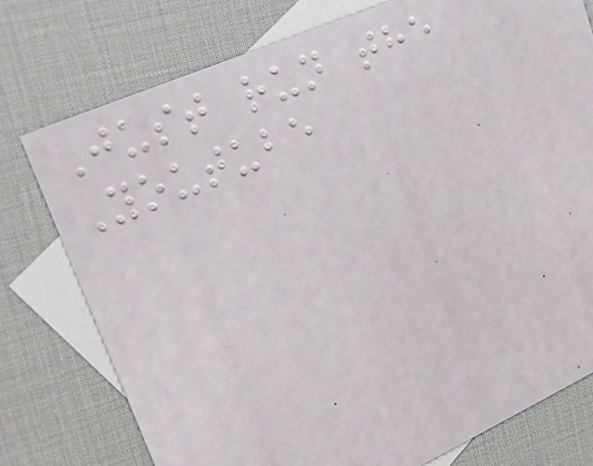Just run the
Youtube
